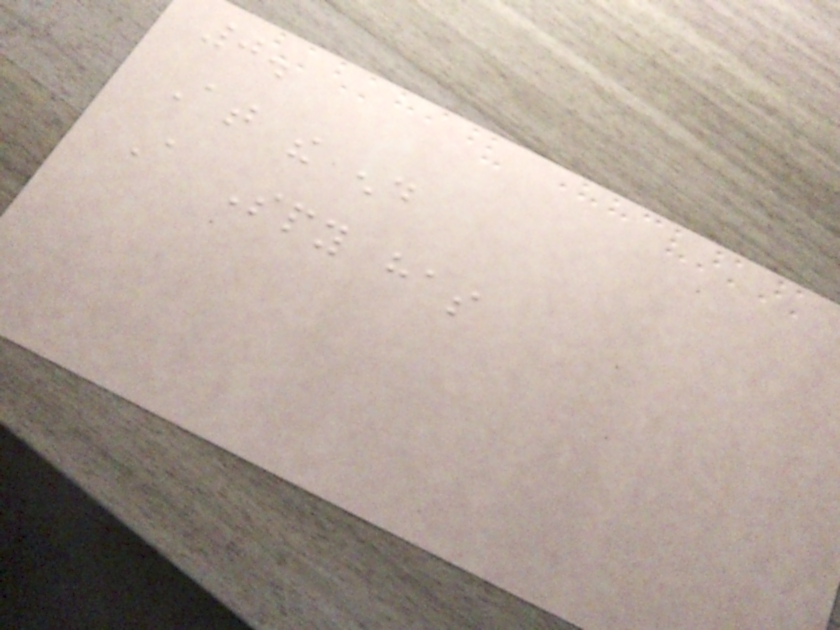0.
At the end
A Spy has
